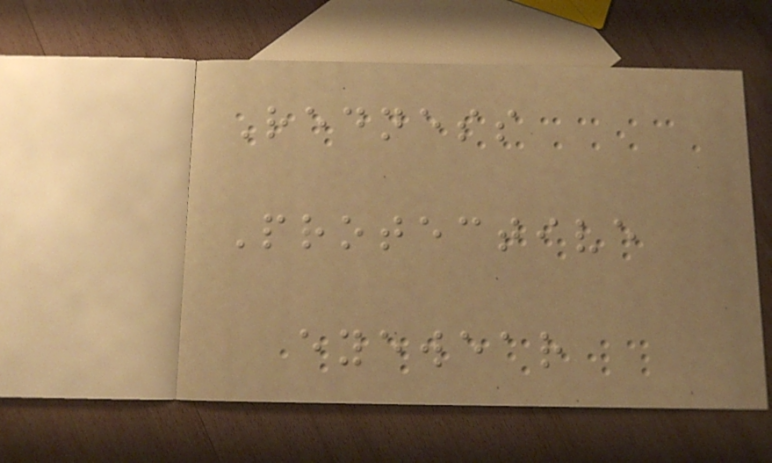Redness
Protective
eyewear
